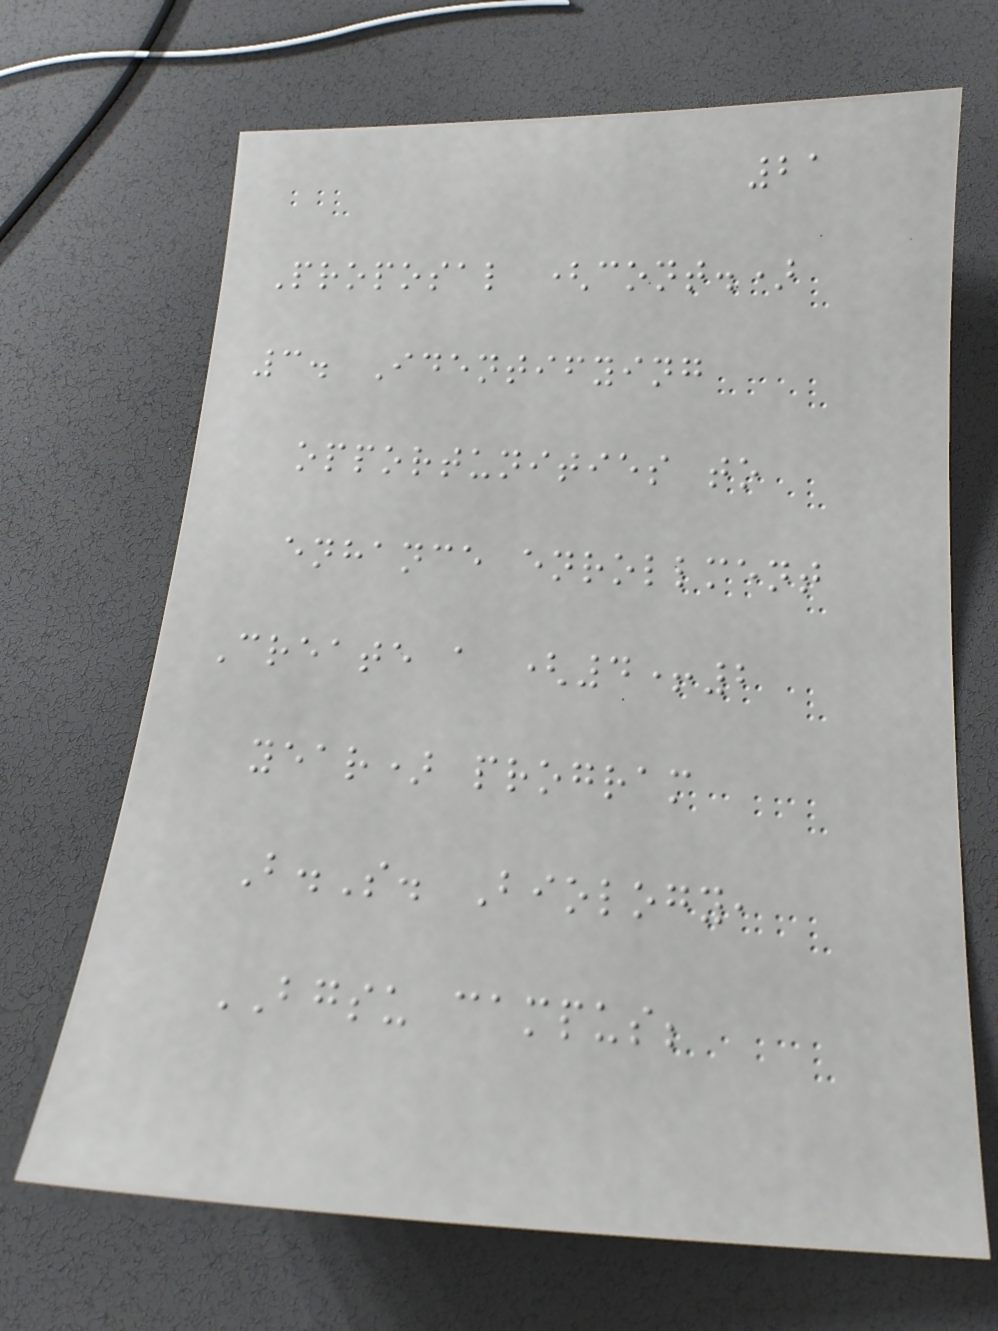21
Proposal (cont.)
3. Identifying
opportunities to
enhance enrollment
Create a (4+2
year) program
B.S. Biology,
BGSU campus;
